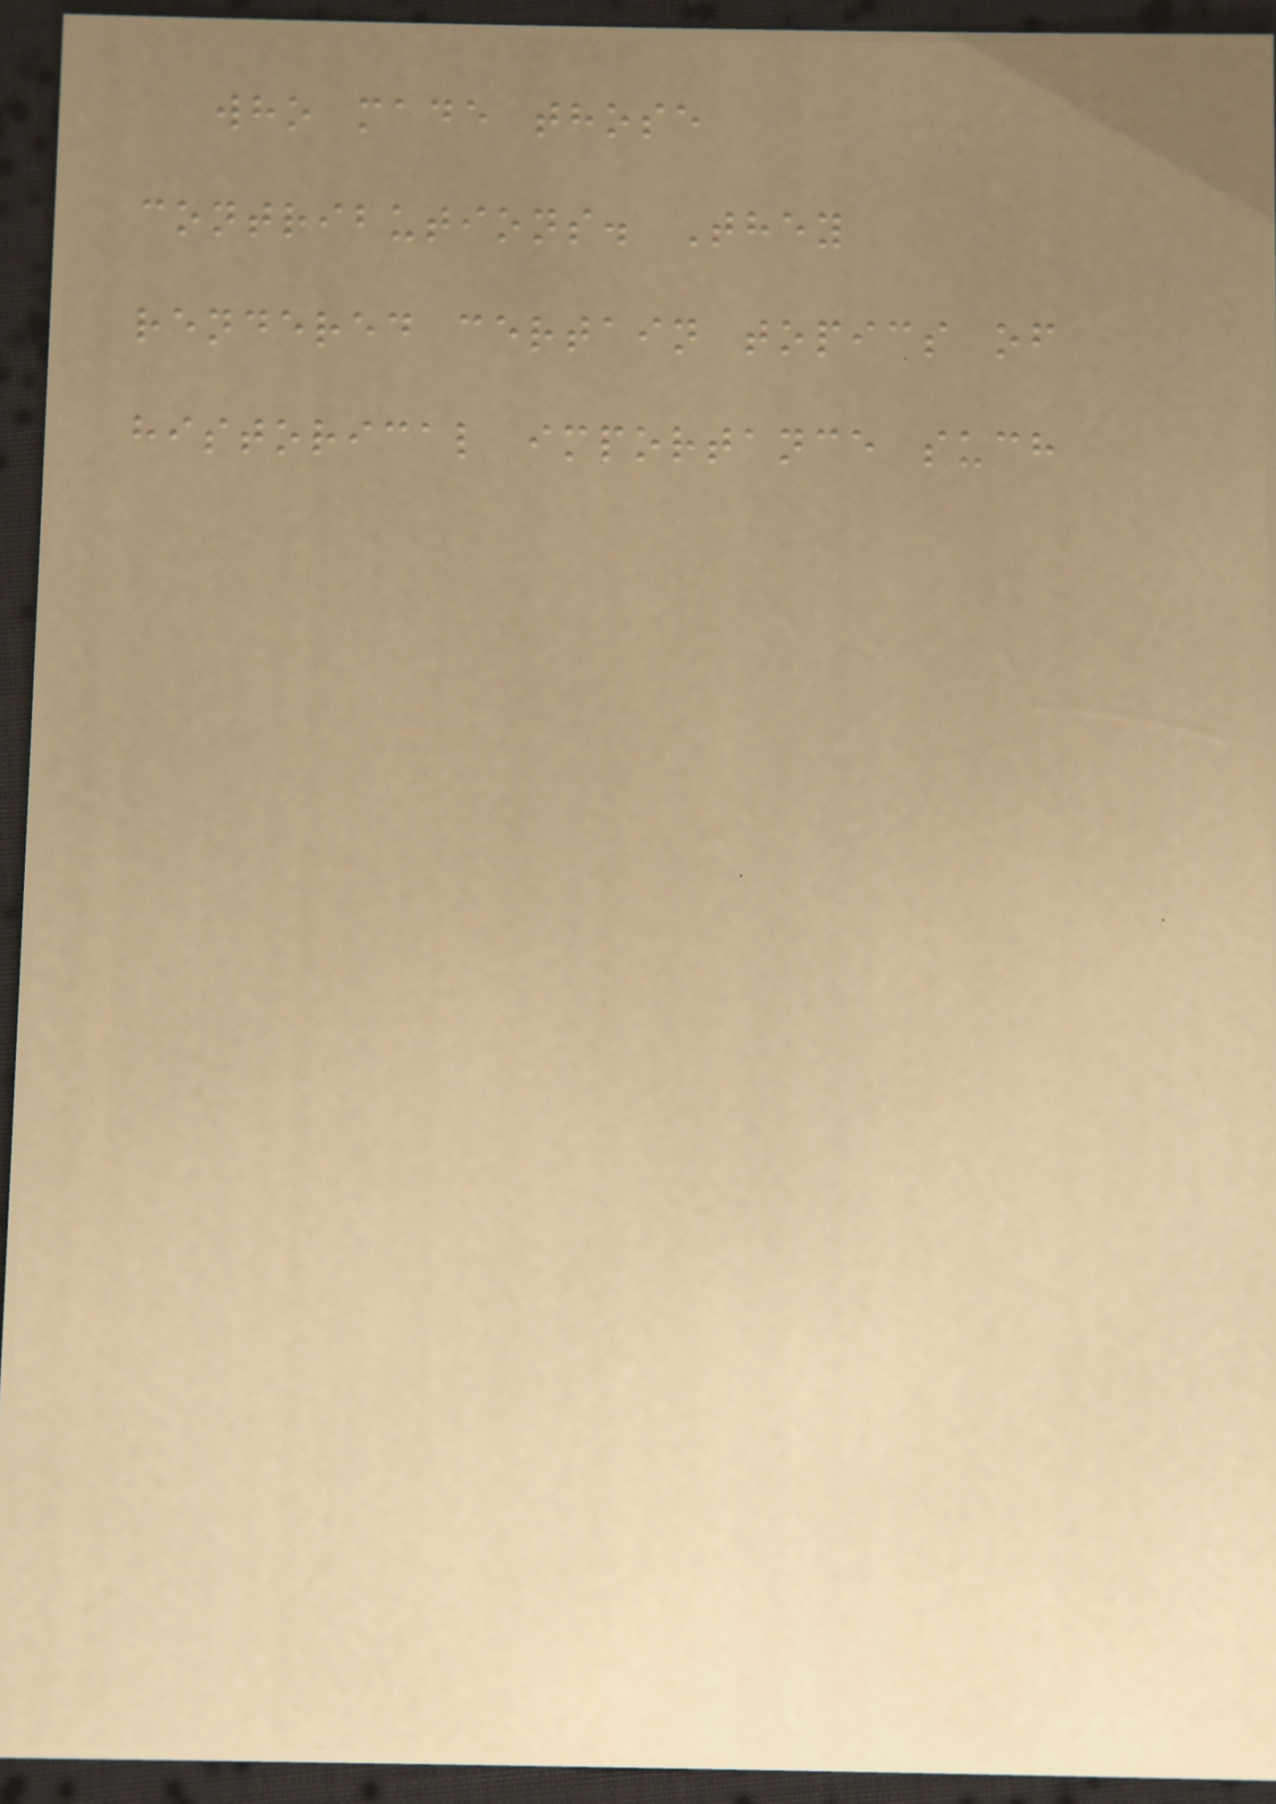who made those
contributions. They
rendered certain topics of
historical importance such
